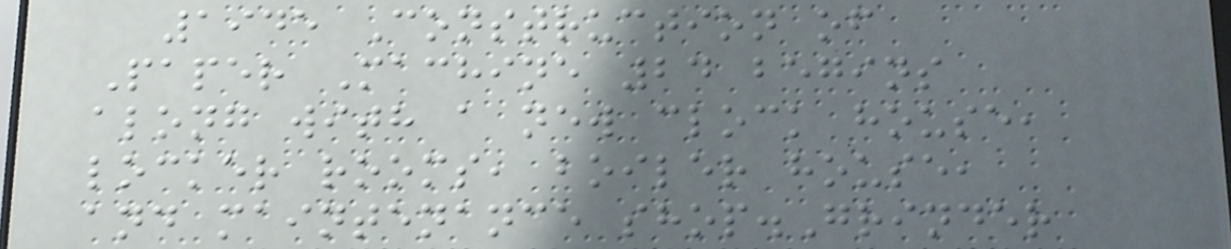1945 Construction of
Paper Machine 24 begins
along with a new clock house,
locker rooms, boiler house,
and maintenance shop.Grinder
